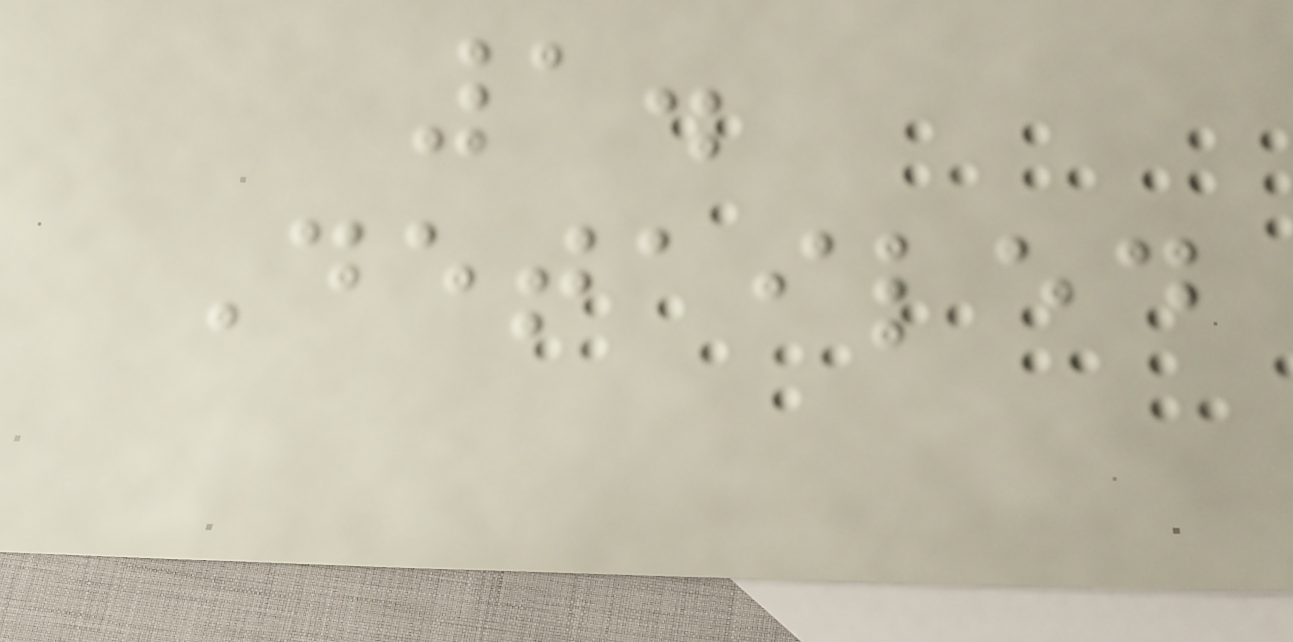1.
Detailed
